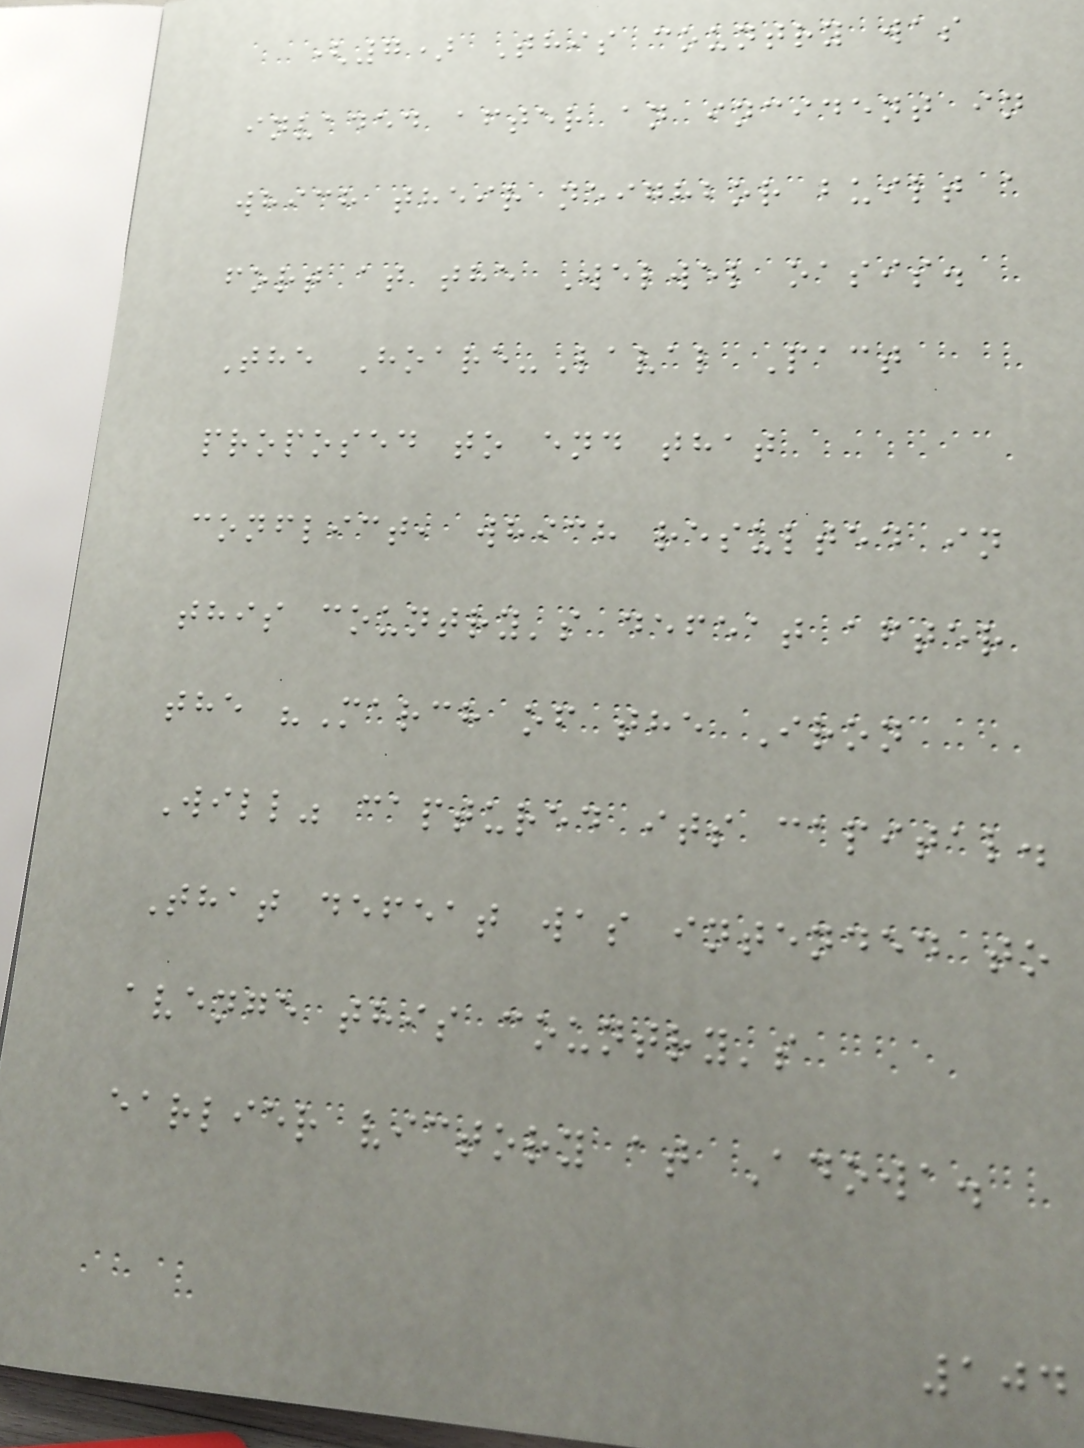(7) This country was
invaded after an incident in
which their neighbor built a
fort at the Welwel oasis.
The Hoare-Laval Pact
proposed to end that
conflict, which resulted in
this country's defeat after
the "March of the Iron
Will" captured its capital.
That defeat was intended to
avenge this country's
earlier victory at Adowa.
104
